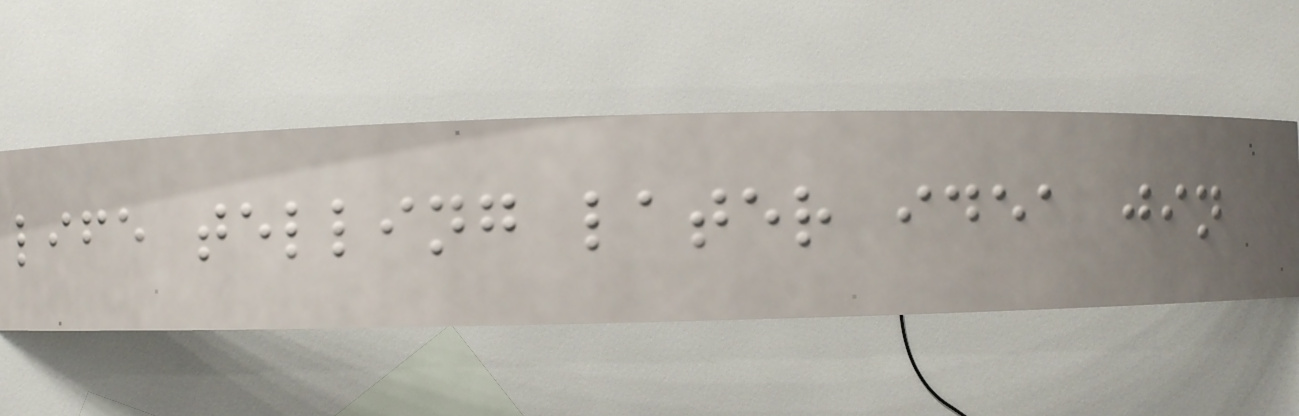life telling later idea jin
